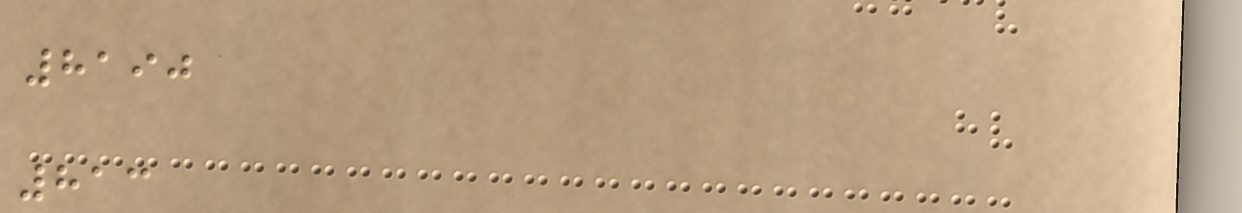8190
813
